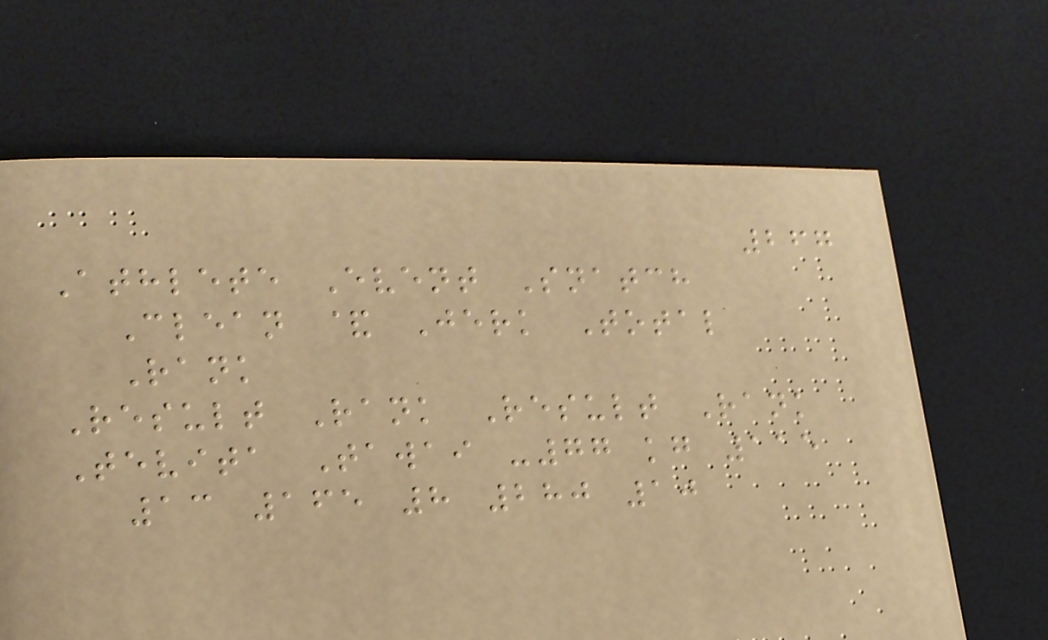267
Athlete Event Snatch
Clean & Jerk Total
Rank
Result Rank Result Rank
Tevita Tawai -77 kg 115
13 165 8 280 10
